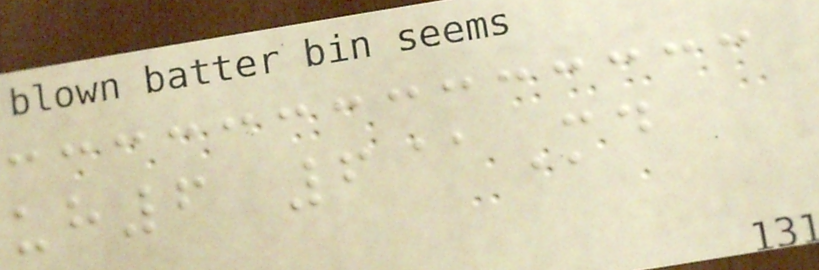uh6 6@Md
